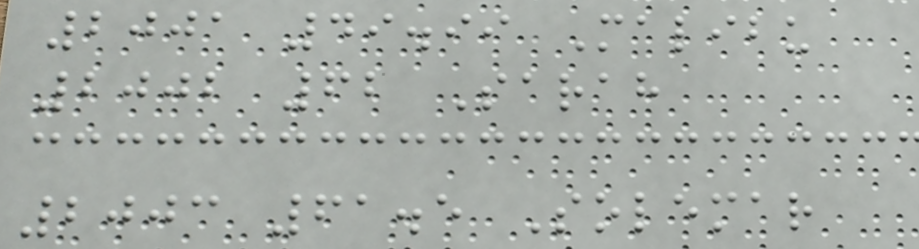2001 49.99 Malibu
2002 62 Sarah
2003 61.5 Solemar
